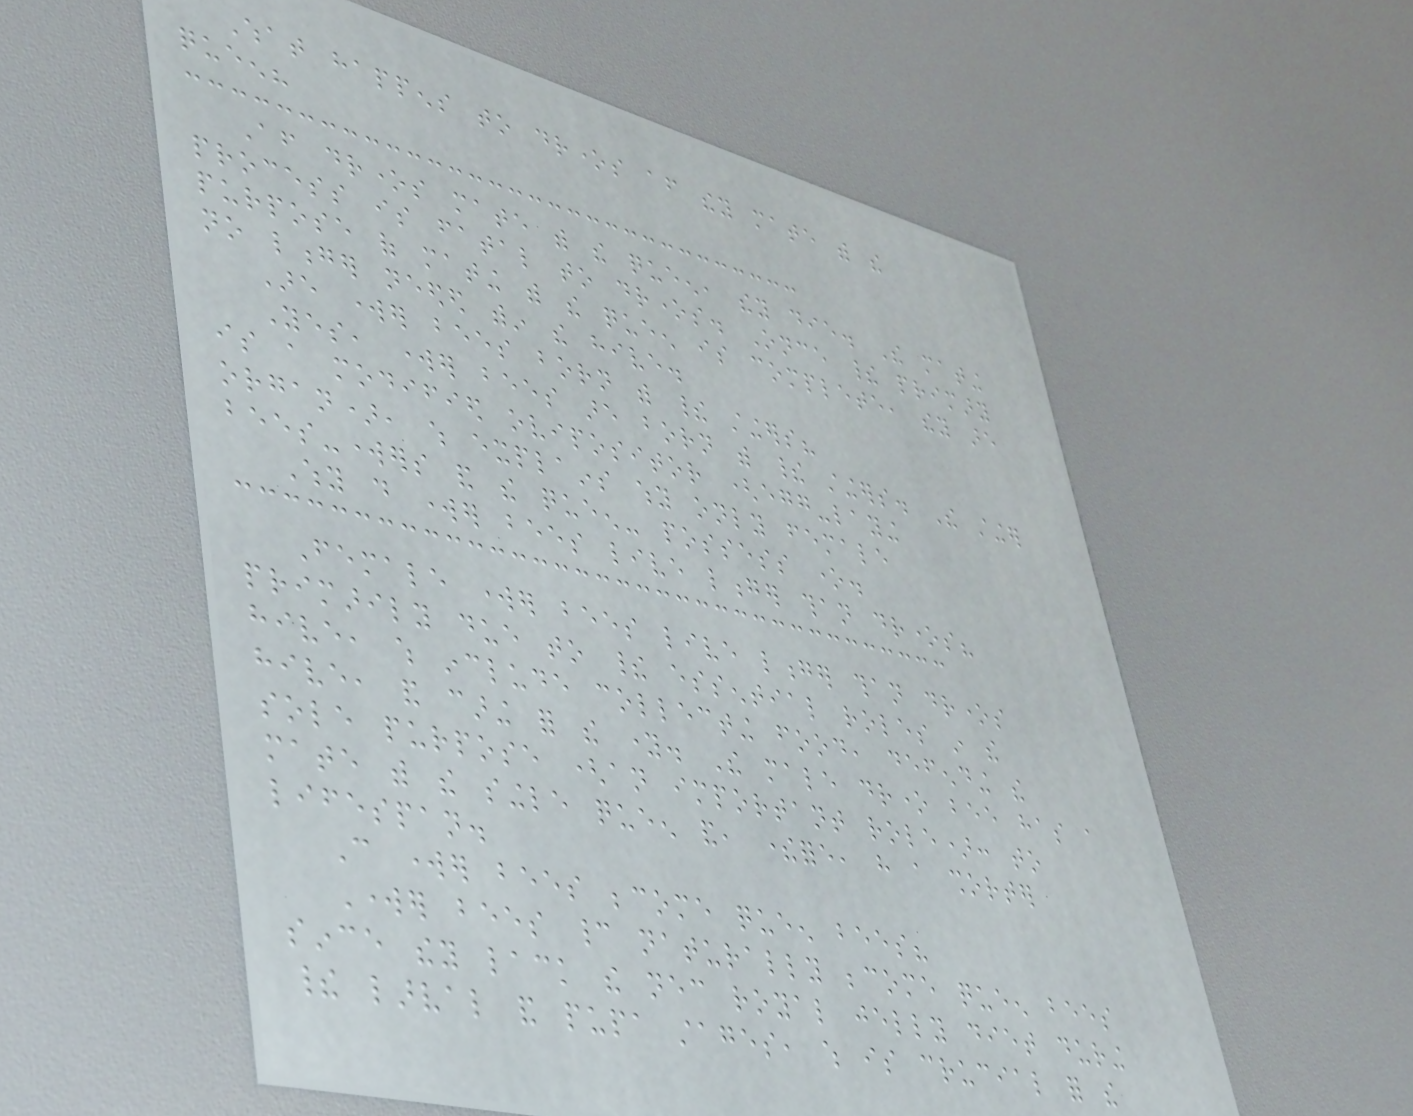What happens to drones after they mate with the
queen?
After drones mate with the queen, they die. The mating
process is fatal to drones. Once their primary
purpose of mating with the queen is complete, they are
no longer needed within the hive.
Are worker bees born with their stingers?
Yes, worker bees are born with their stingers. The stinger
is a modified ovipositor (egg-laying
organ), which explains why only female
bees-workers and the queen- possess one.
Why do worker bees live longer than drones?
Female worker bees live longer than drones
primarily due to their essential roles in the
hive, which include collecting food, defending the
hive, and caring for the young. The male drone bee has a
sole purpose (an important role): to
mate with the single queen and, therefore, have a shorter
lifespan.
Can worker bees become queen bees?
Worker bees cannot naturally become queen bees
since they lack the necessary royal jelly diet during
their larval and pupa stages, which is crucial for the
